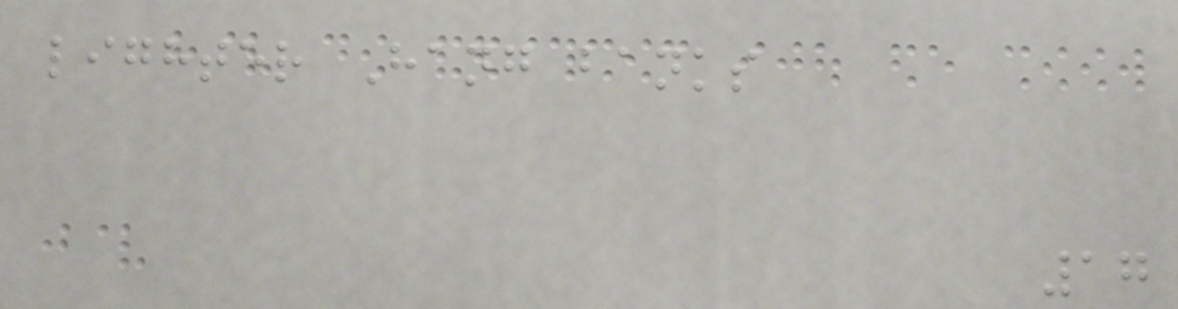lighter Hang banks
17
